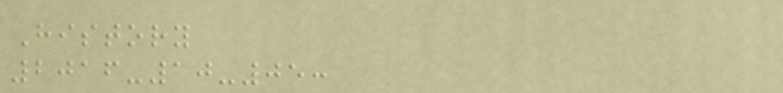History
2016-10-05:
